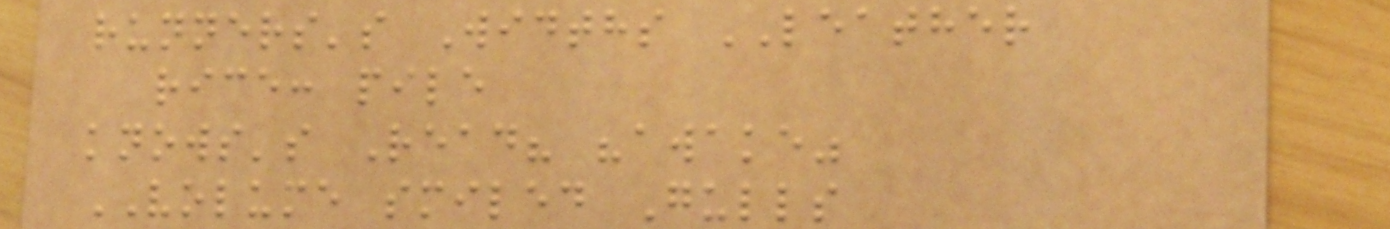runners's Widths LEATHER
rice: pile
knows's Read? "awake"
VOLUME smiled Gulls
